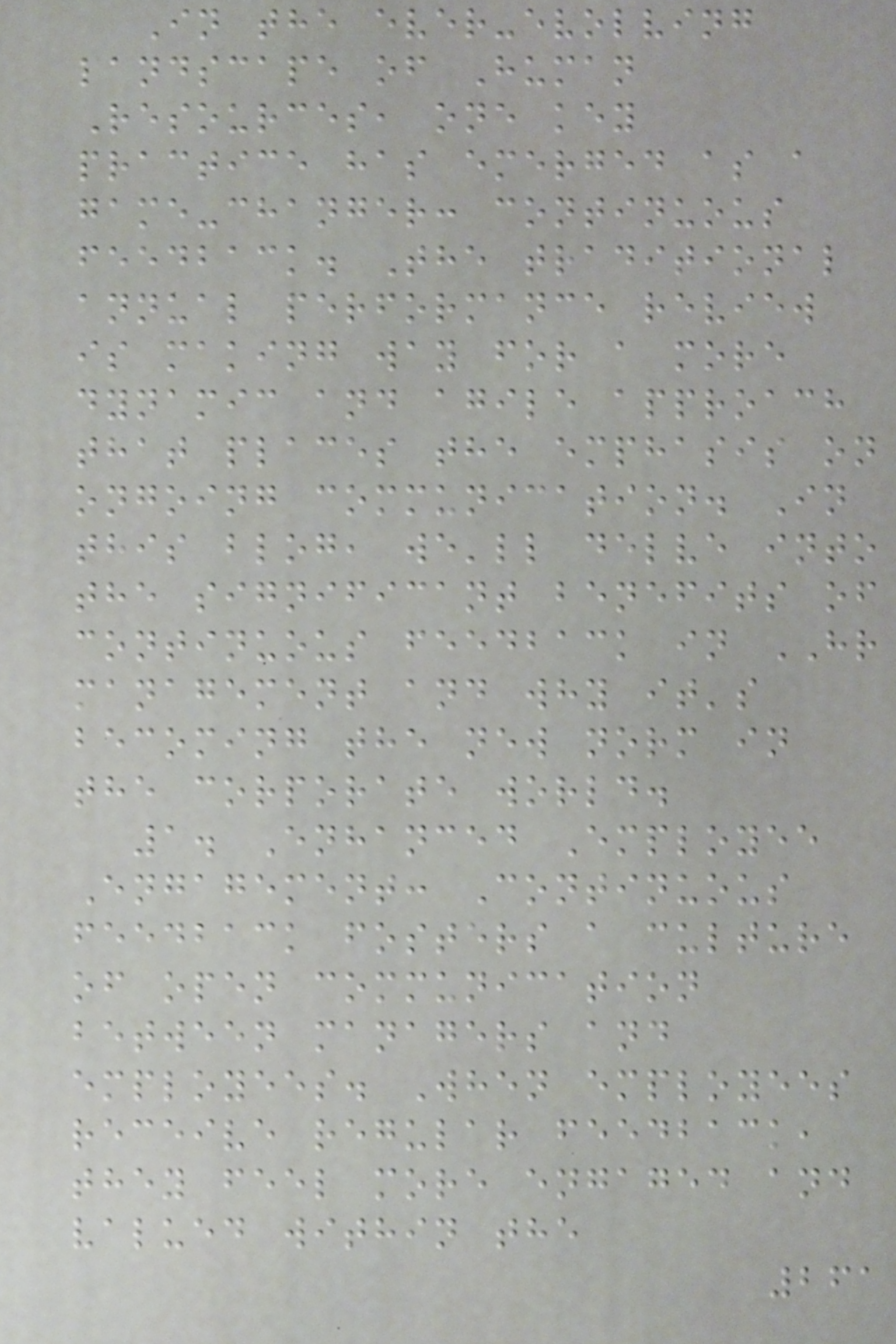In the ever-evolving
landscape of Human
Resources, one key
practice has emerged as a
game-changer: continuous
feedback. The traditional
annual performance review
is making way for a more
dynamic and agile approach
that places the emphasis on
ongoing communication. In
this blog, we'll delve into
the significant benefits of
continuous feedback in HR
management and why it's
becoming the new norm in
the corporate world.
1. Enhanced Employee
Engagement: Continuous
feedback fosters a culture
of open communication
between managers and
employees. When employees
receive regular feedback,
they feel more engaged and
valued within the
261
